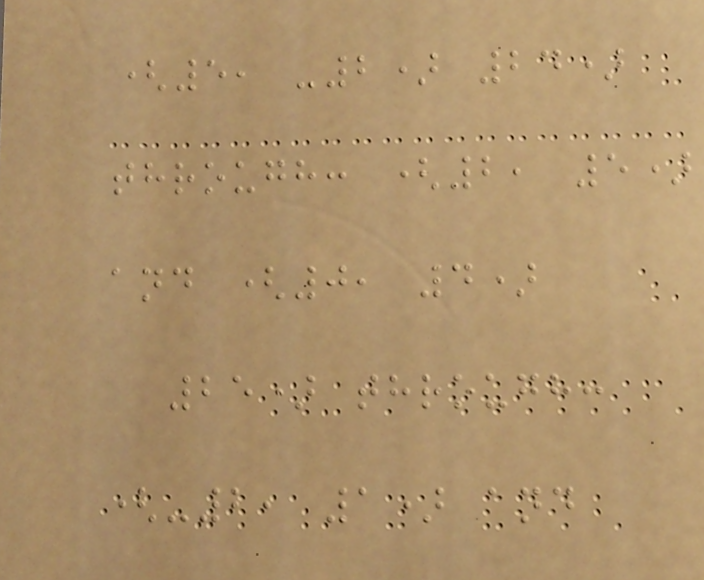(5, -2) 24)
through: (2, 5)
and (0, 4)
25) through:
(-2, 1) and
